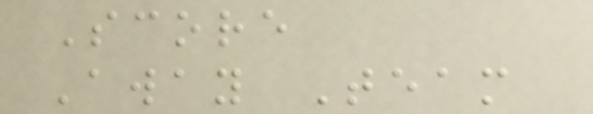Score
Away Team
